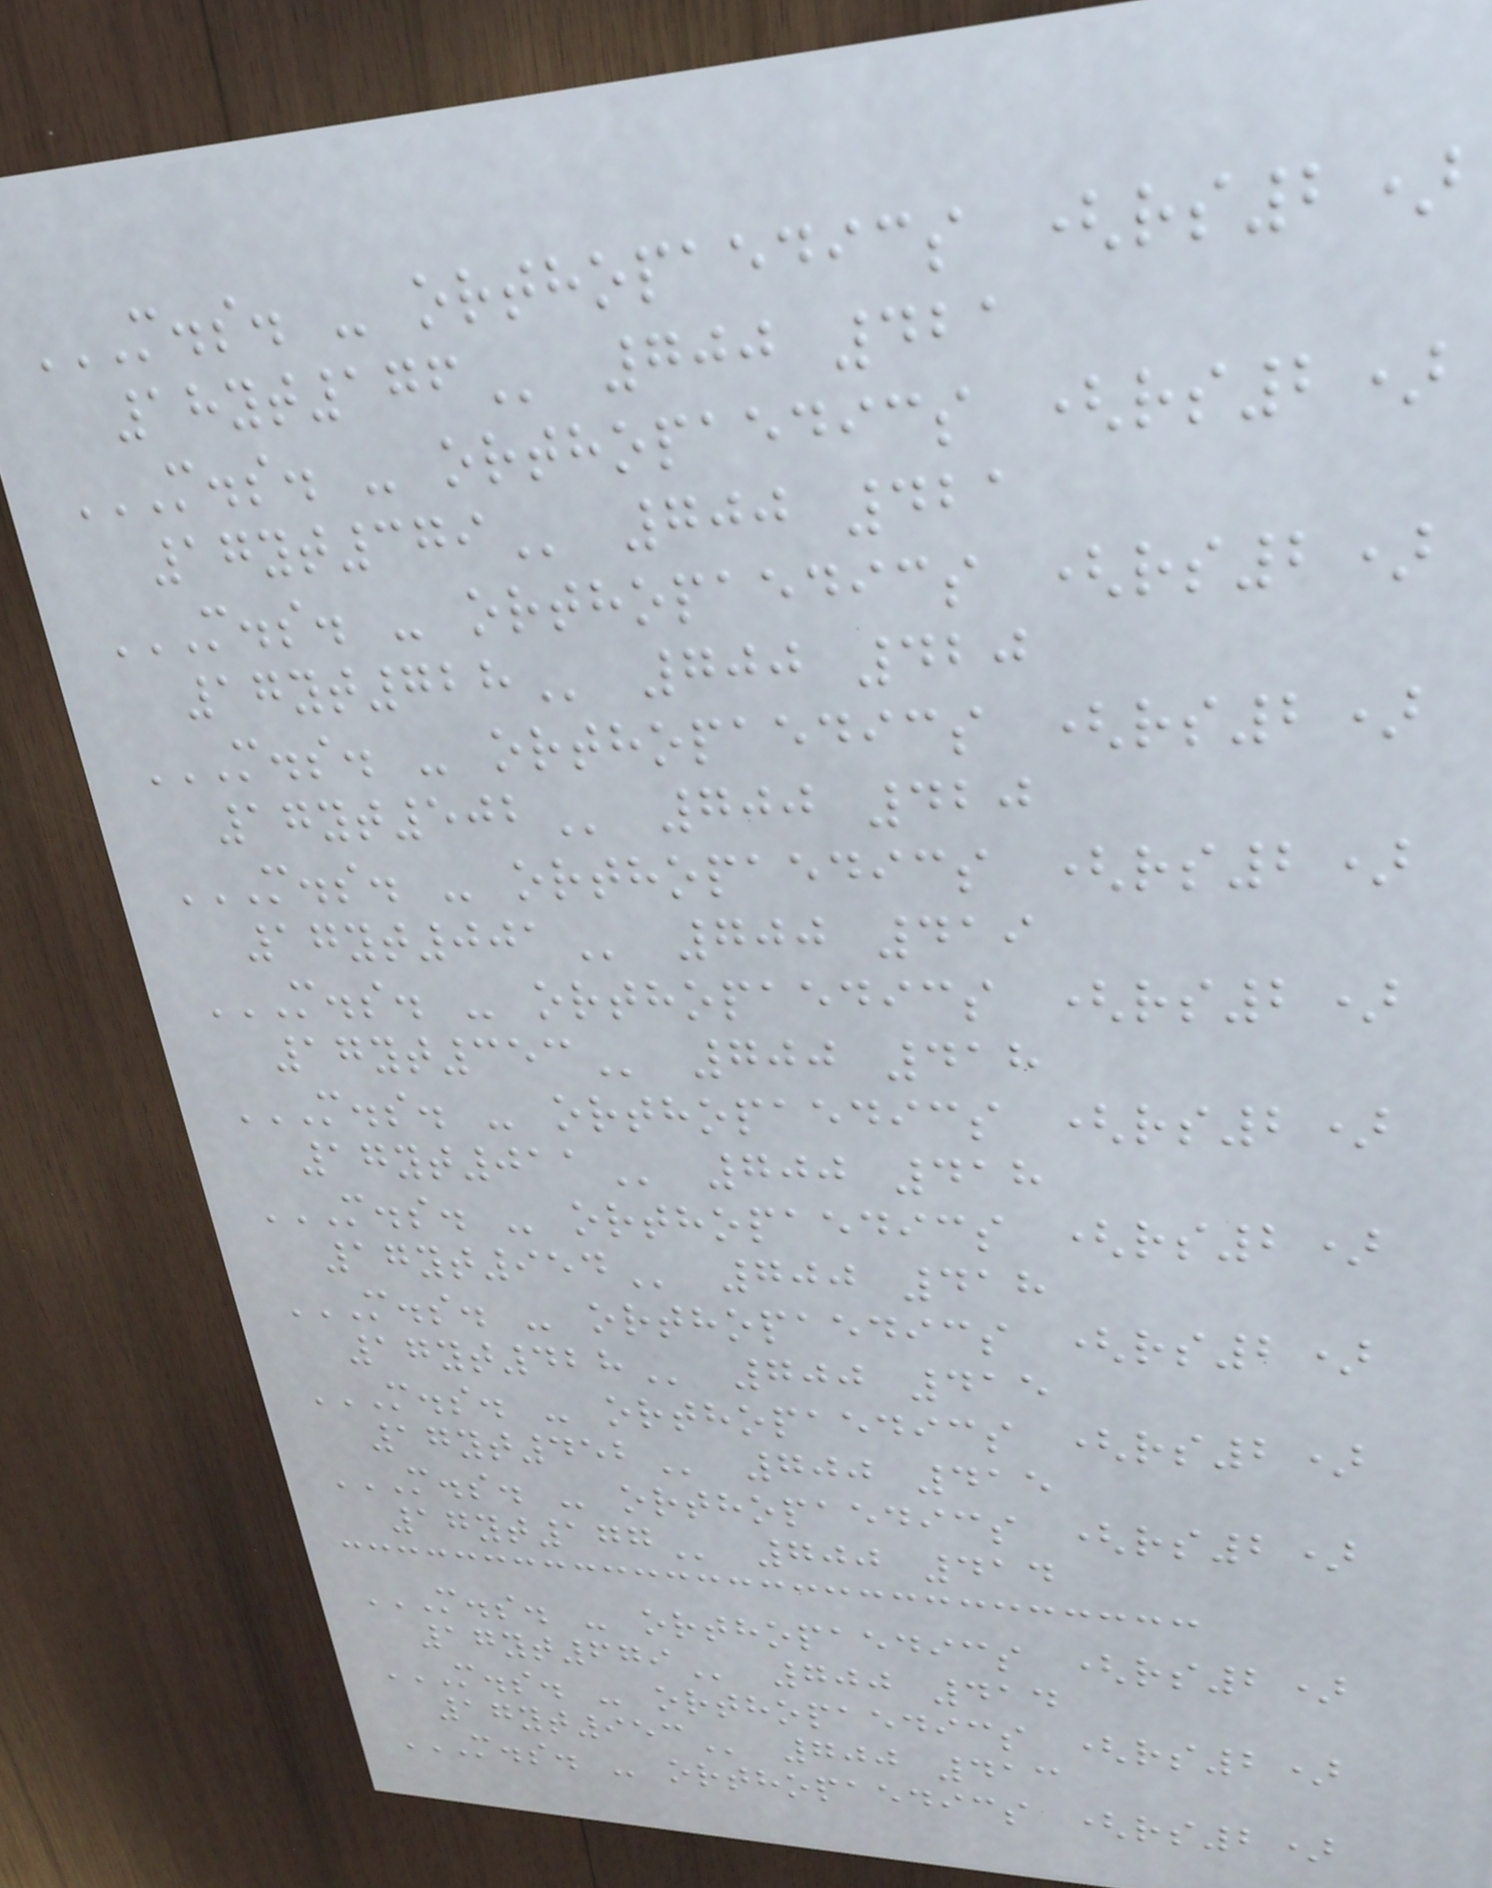M.S. - ORTHOPAEDICS (RS2)
18YT176 700 421
M.S. - ORTHOPAEDICS (RS2)
17YT379 700 421
M.S. - ORTHOPAEDICS (RS2)
17YT728 700 420
M.S. - ORTHOPAEDICS (RS2)
17YT502 700 420
M.S. - ORTHOPAEDICS (RS2)
17YT001 700 419
M.S. - ORTHOPAEDICS (RS2)
17YT353 700 418
M.S. - ORTHOPAEDICS (RS2)
17YT011 700 418
M.S. - ORTHOPAEDICS (RS2)
17YT954 700 418
M.S. - ORTHOPAEDICS (RS2)
17YT428 700 415
M.S. - ORTHOPAEDICS (RS2)
17YT452 700 415
M.S. - ORTHOPAEDICS (RS2)
17YT177 700 414
M.S. - ORTHOPAEDICS (RS2)
17YT679 700 414
M.S. - ORTHOPAEDICS (RS2)
17YT953 700 413
M.S. - ORTHOPAEDICS (RS2)
